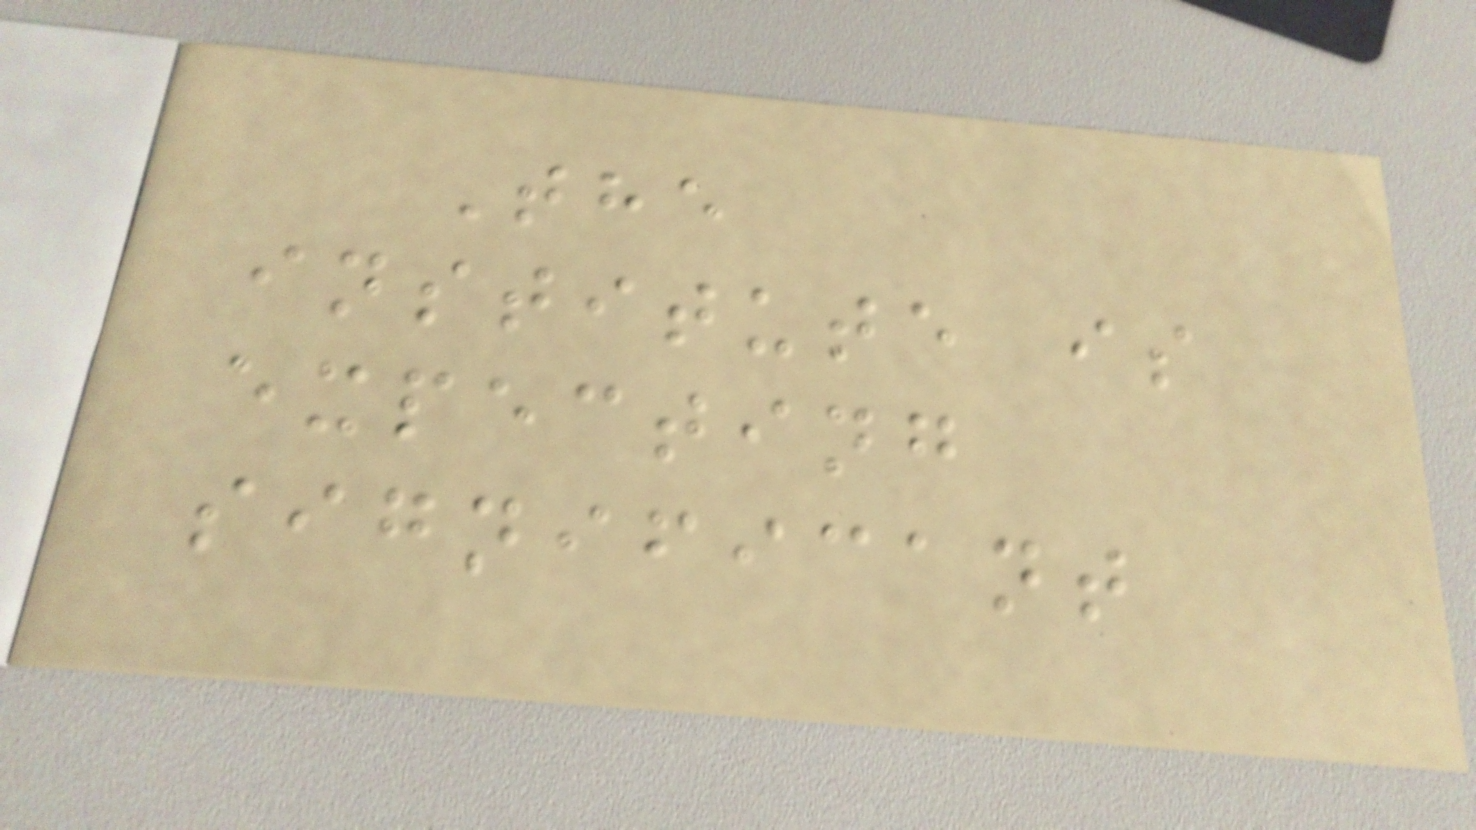The
institute is
expecting
significant
